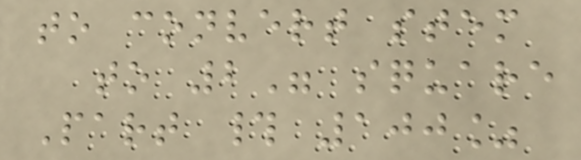to convert stem
to 2" square
Part # 100%
